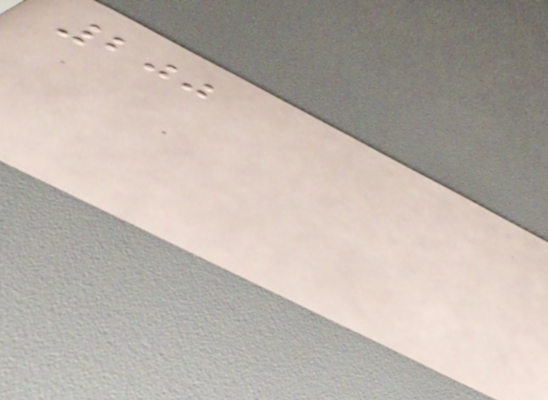200
